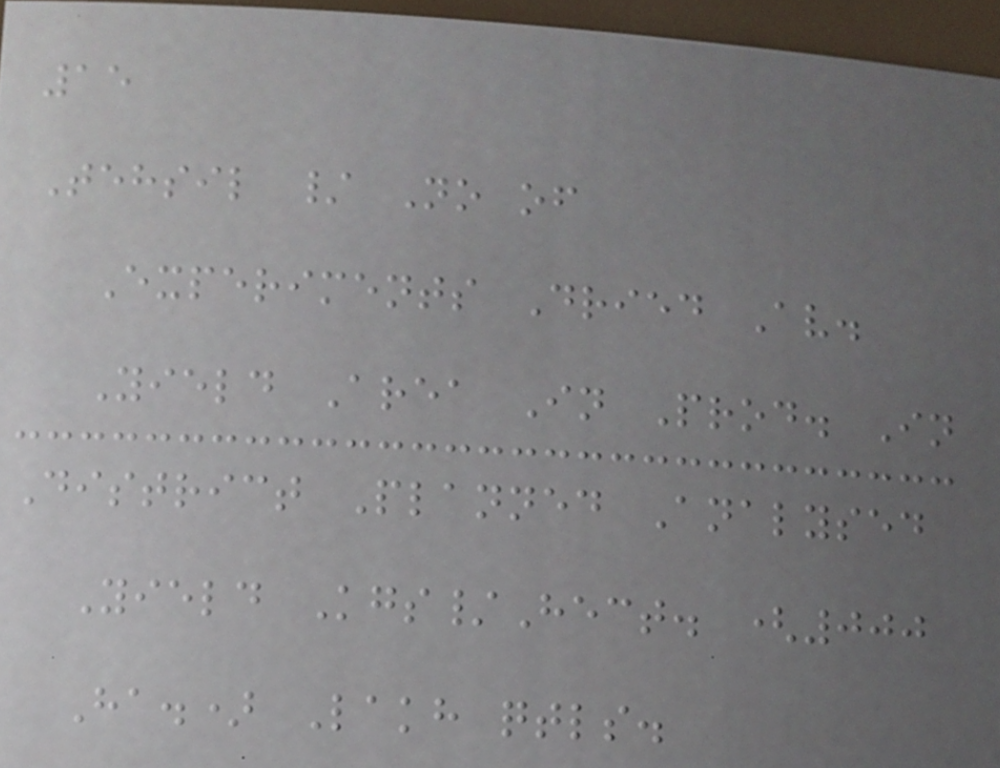15
Tehsil / No of
Experiments Dried Av.
Yield Area In Prod. In
District Planned Analysed
Yield Kgs/Hect. (000
Ha.) Lakh qtls.
